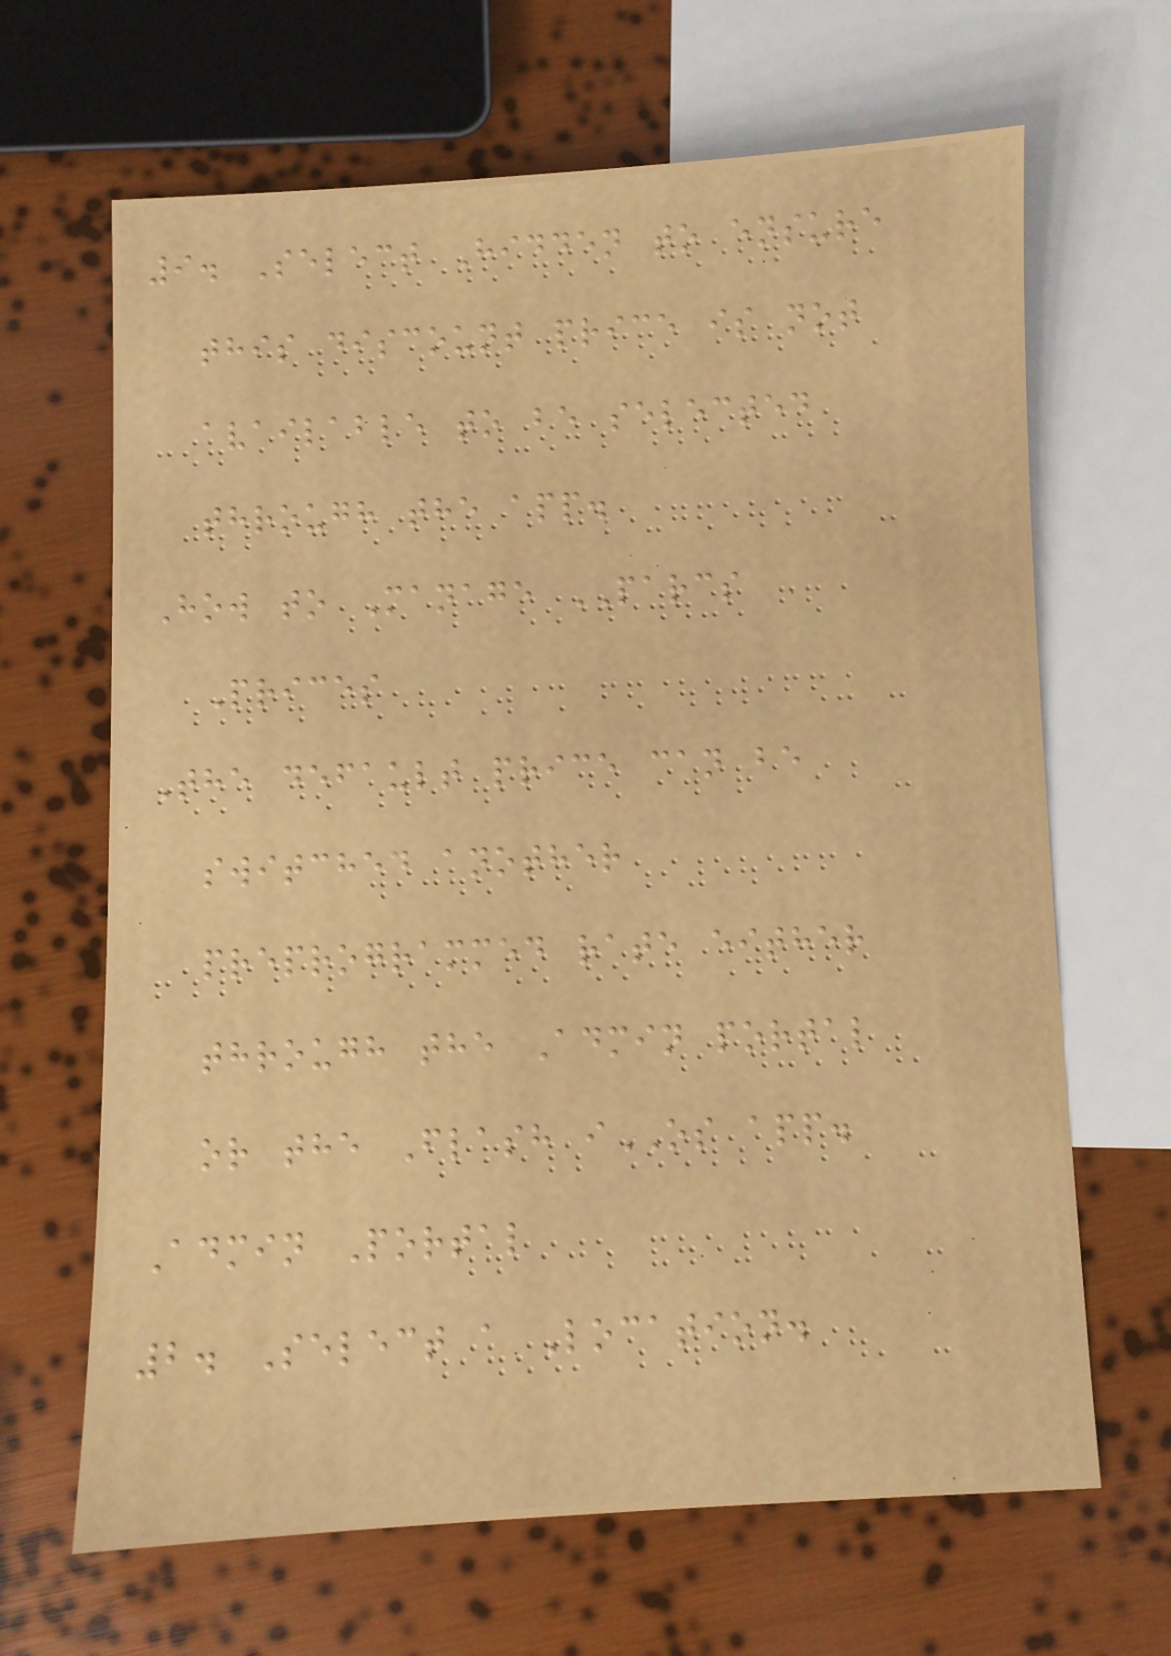9. Select Hidden to ensure
this discount price is not
available to be selected
through the app.
How to Manage PARCS
Prices
The default price can be
switched another
preprogrammed rate either
through the Admin portal
or the Flash iOS app.
Admin Portal
2. Select a Location.
